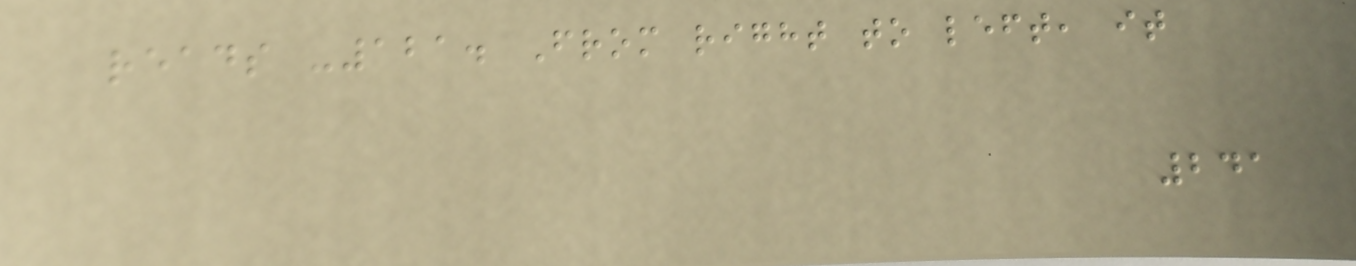reads -121. From right to left, it
241
